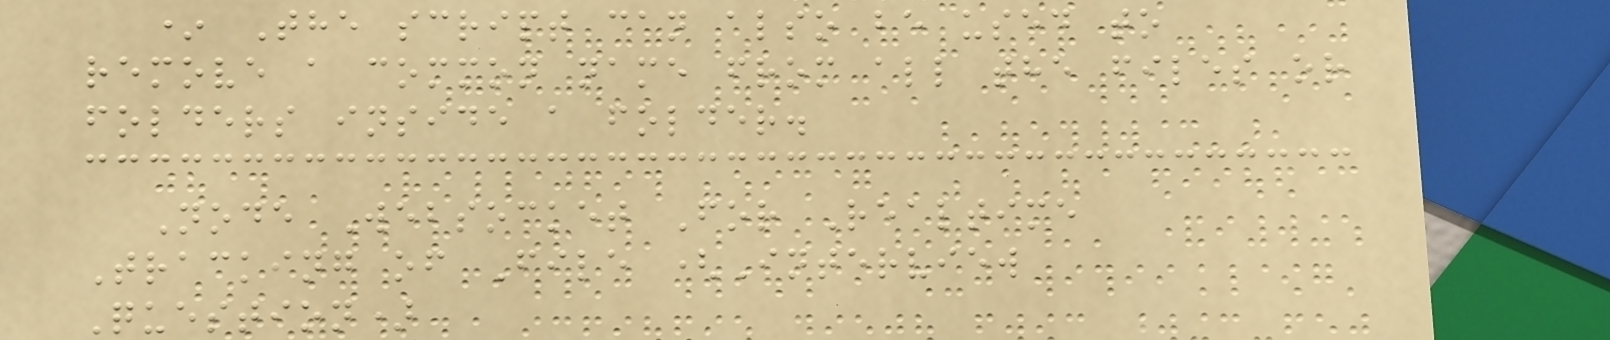* The script can also be used to
remove a common name from all the files or
folders inside a folder.
Node Websocket For Realtime
Tracking of File (Interview
Question)
